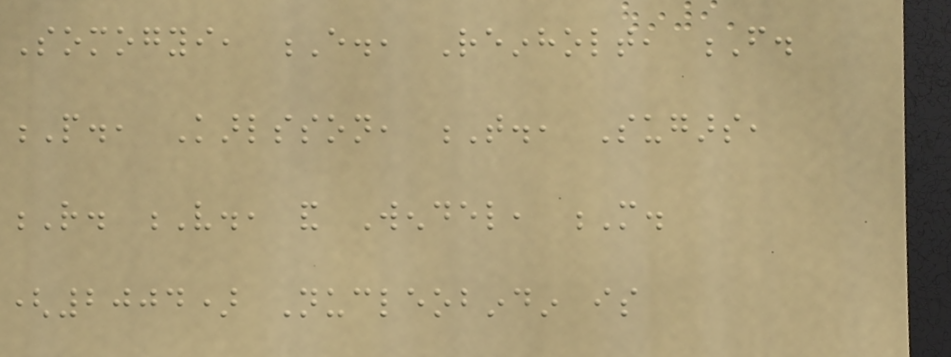Somogyi, E., Reinholt, F.
P., Karlsson, T., Sugars,
R. V., and Wendel, M.
(2004) Nucleobindin is
